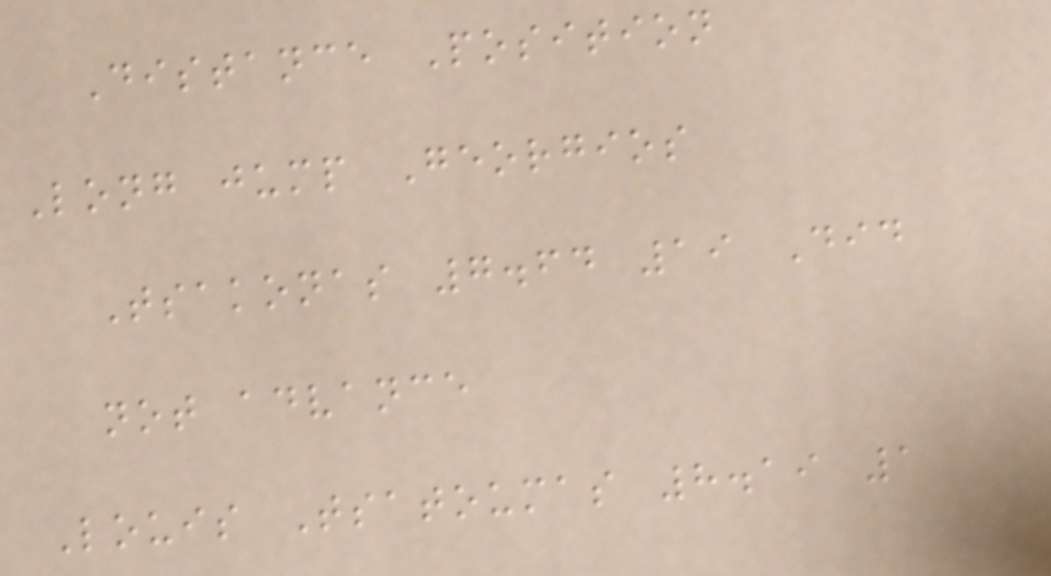Distance Position
Long jump Georgios
Tsakonas 7.64 19 Did
not advance
Louis Tsatoumas 8.19 1
